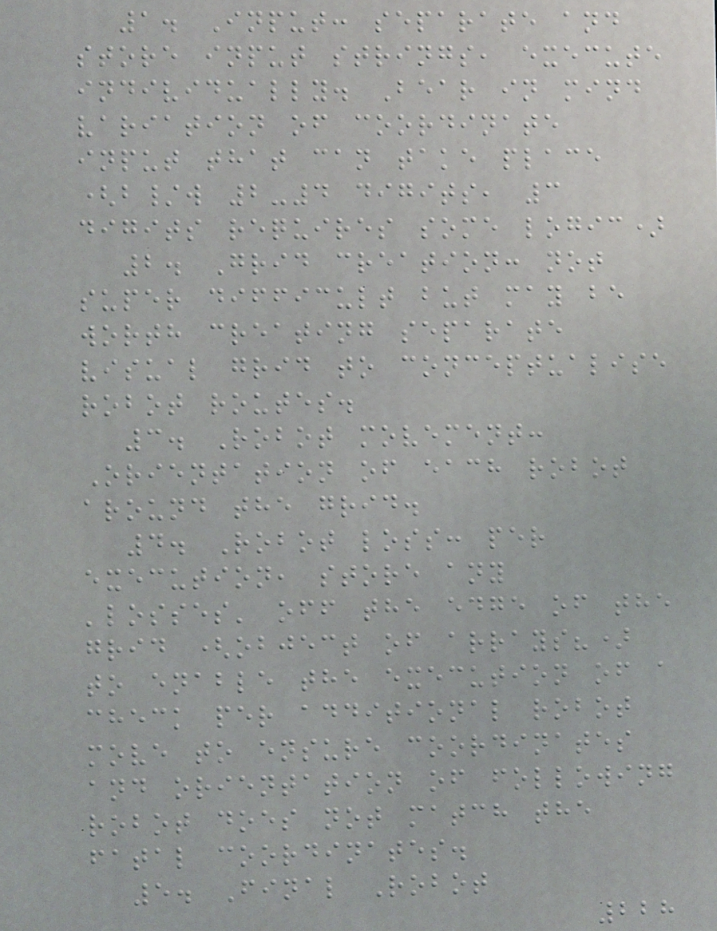1. Input: separate and
store input strings, execute
individually. Bear in mind
variation of coordinate
input that can take place
(b/w 2-4 digits, 3
digits requires some logic)
2. Grid creation: not
super difficult but may be
worth creating separate
visual grid to conceptualise
robot routes.
3. Robot movement:
Orientation of each robot
around the grid.
4. Robot loss: per
execution, store any
'losses' off the edge of the
grid (object of arrays?)
to enable the execution of a
check per additional robot
move to ensure coordinates
and orientation of following
robot does not match the
fatal coordinates.
5. Final Robot
228
